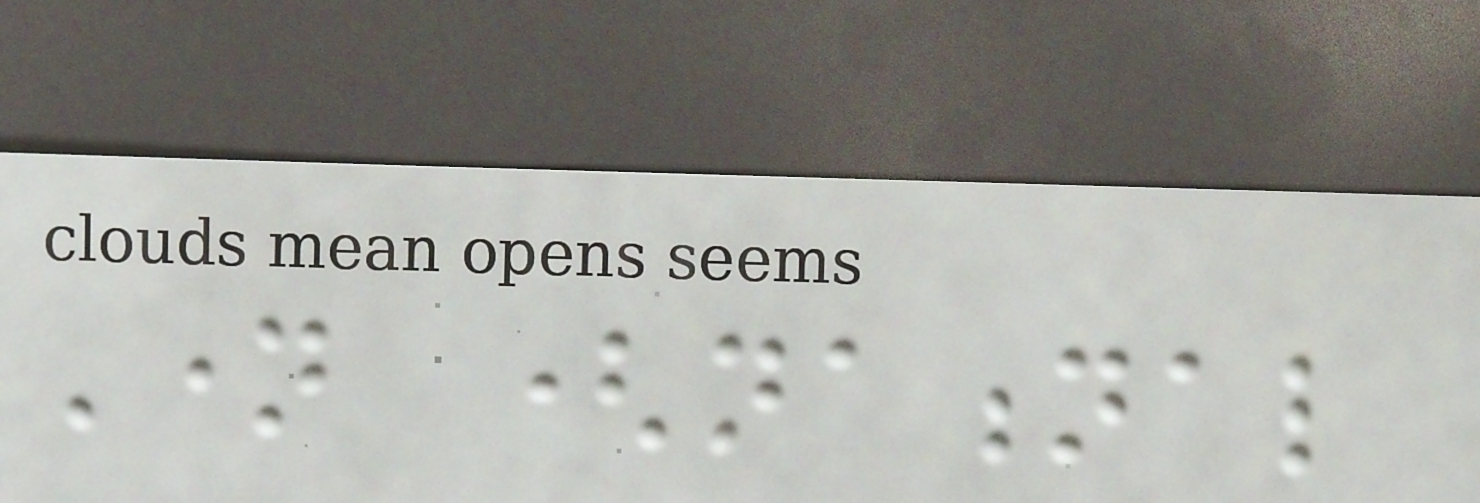Name (national
